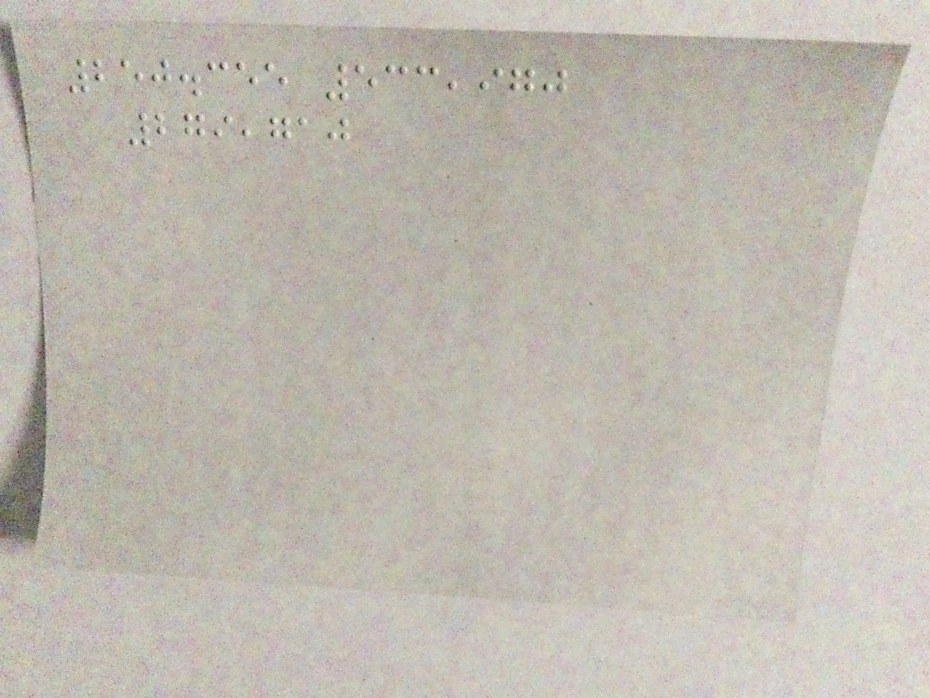250.355 533,970
279,710
